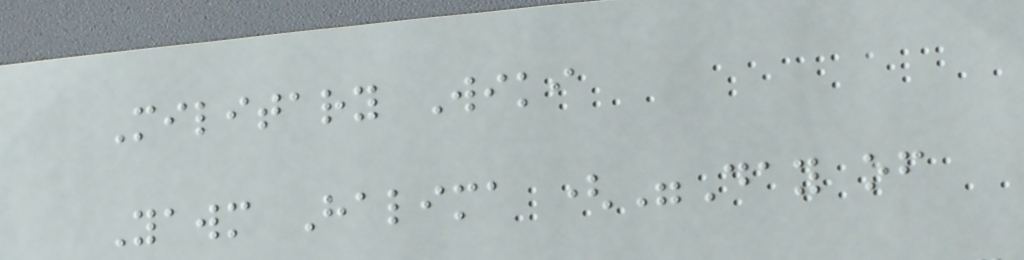Military Wiki
Yawm Halima ("Day of
